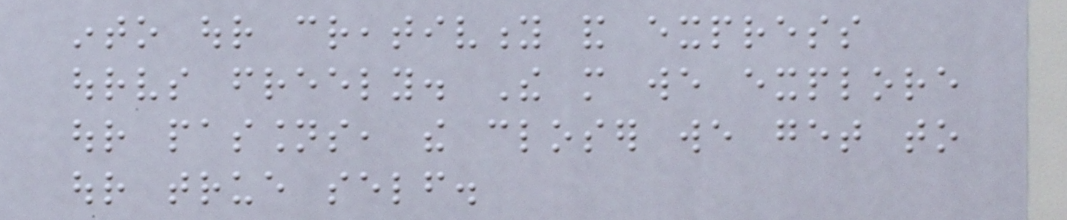into our creativity and express
ourselves freely. The more we explore
our passions, the closer we get to
our true self.
